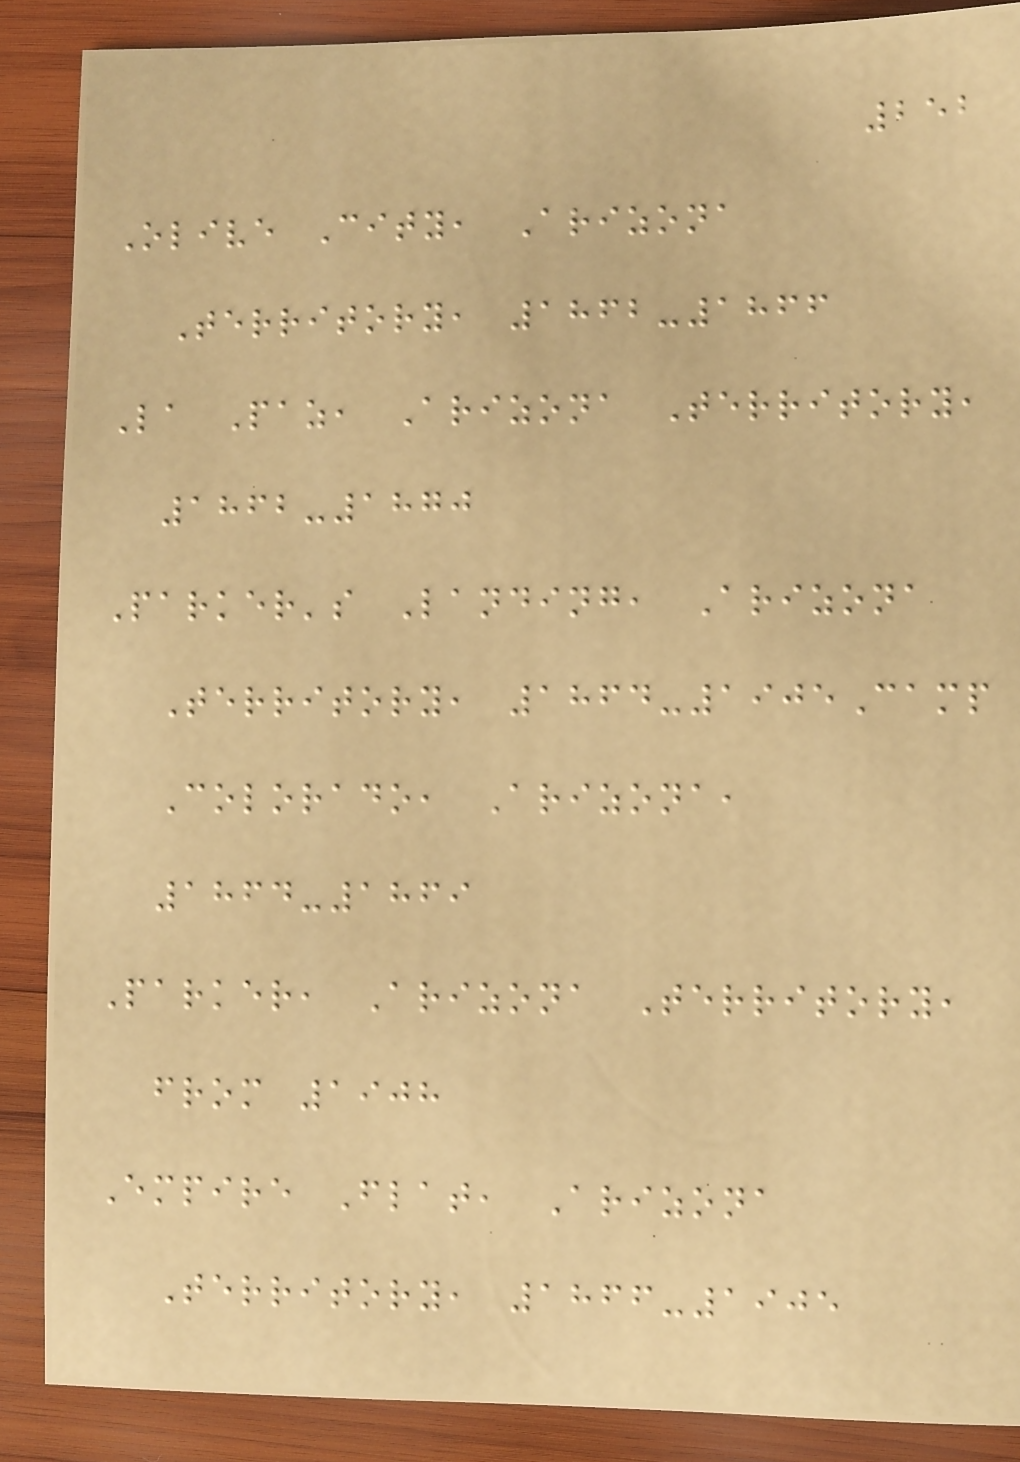252
Olive City, Arizona
Territory, 1862-1866
La Paz, Arizona Territory,
1862-1870
Parker's Landing, Arizona
Territory, 1864-1905Camp
Colorado, Arizona,
1864-1869
Parker, Arizona Territory,
from 1908
Empire Flat, Arizona
Territory, 1866-1905
